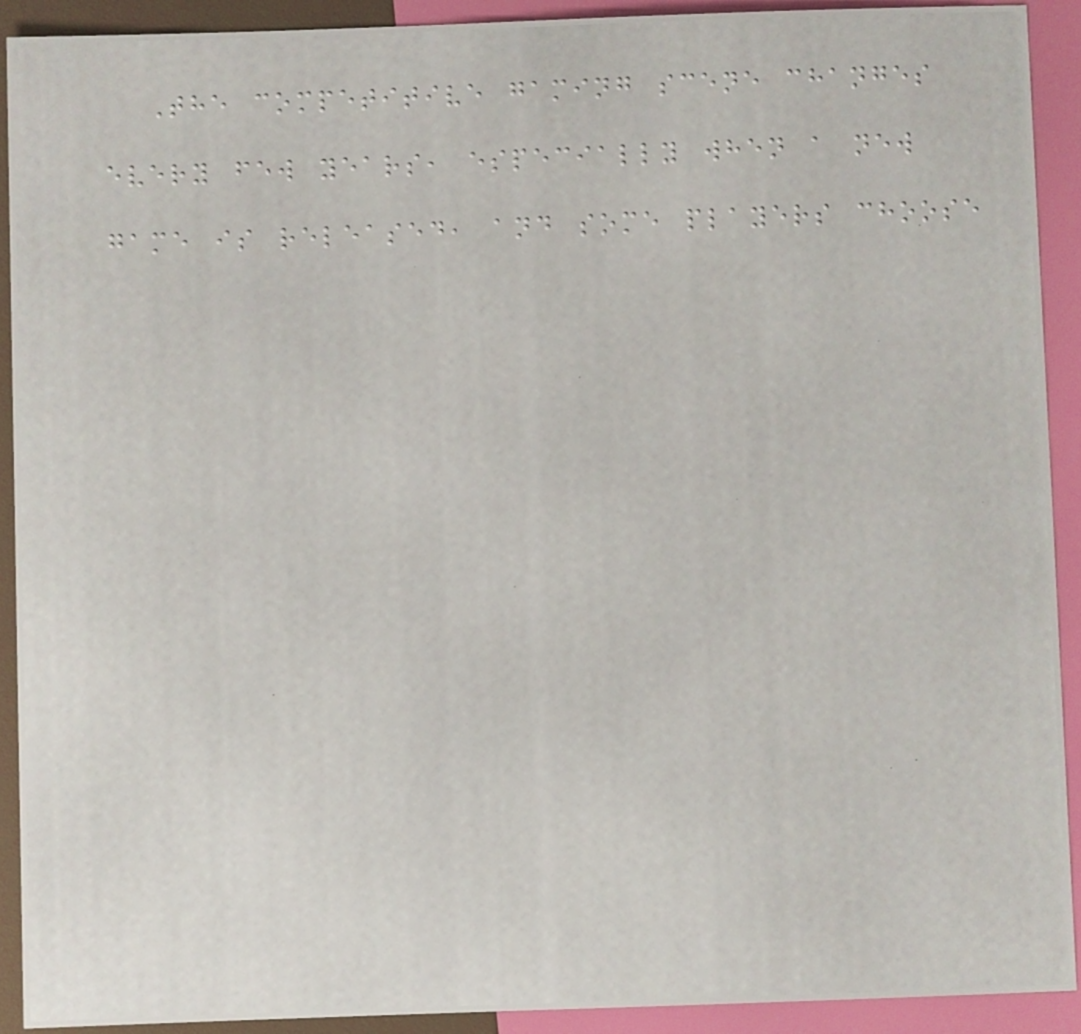The competitive gaming scene changes
every few years, especially when a new
game is released, and some players choose
